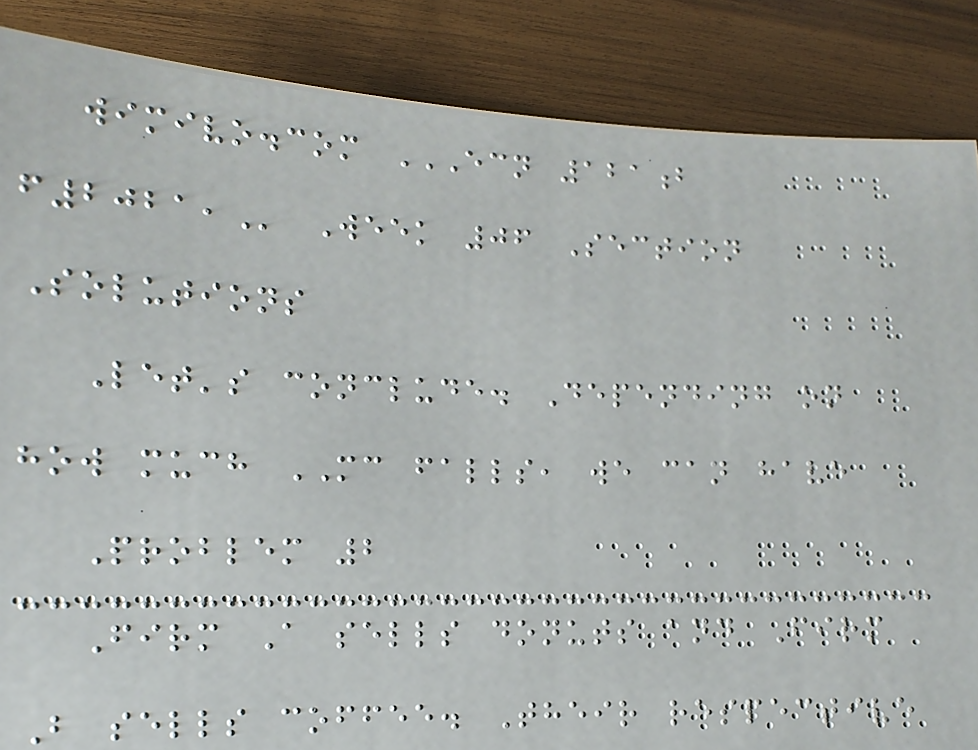wimivo.com ECN 121B
F2021, Week 06 Section
Solutions
Let's conclude. Depending on
how much MC falls, we can have
Problem 2
Firm A sells donuts and Firm
B sells coffee. Their respective
